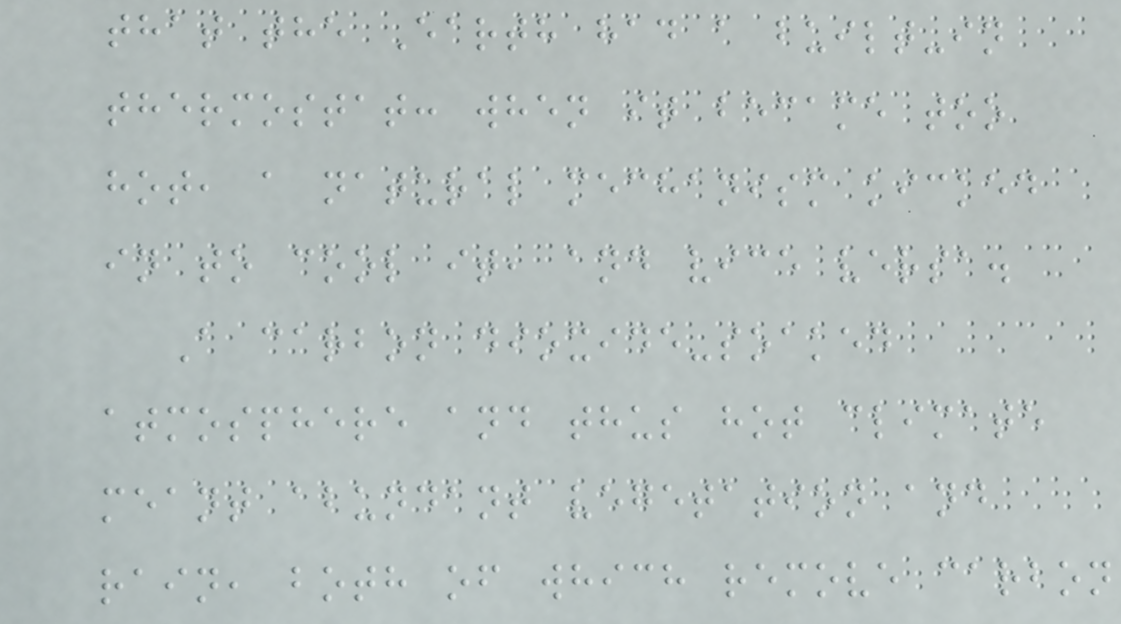that the Earth had a built-in
thermostat: when it became too
hot, a natural mechanism kicked
in to cool it, and vice versa.
A carbon dioxide-soaked
atmosphere and thus hot climate
meant abundant vegetation and
rain, both of which remove carbon
